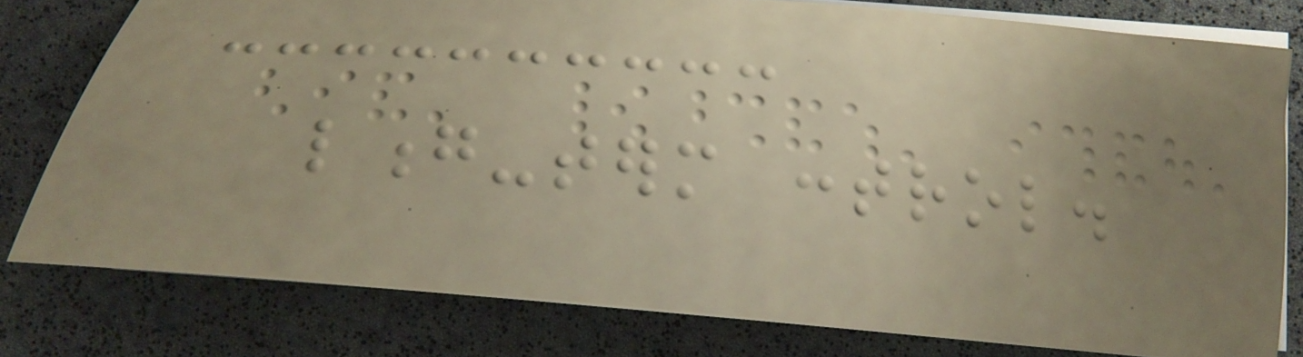long-term control.
